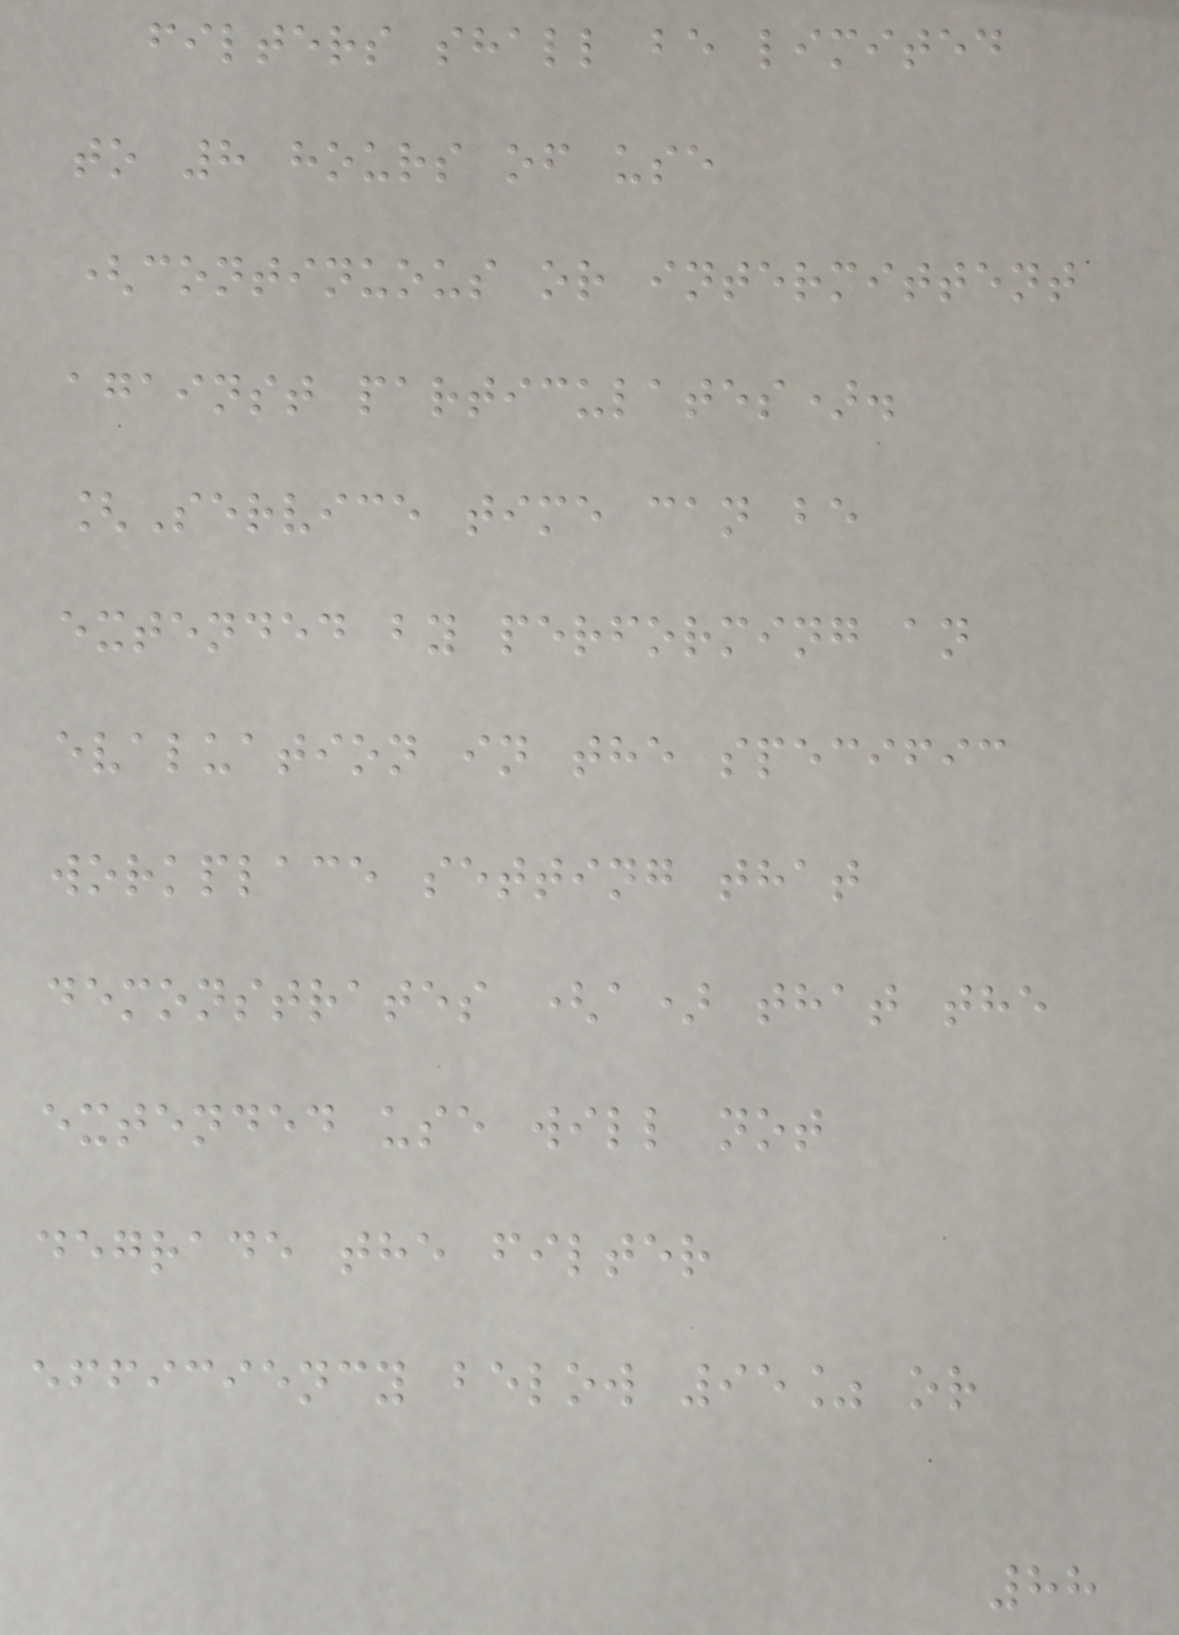filters shall be limited
to 8 hours of use
(continuous or intermittent
against particulates).
[Service time can be
extended by performing an
evaluation in the specific
workplace setting that
demonstrates (a) that the
extended use will not
degrade the filter
efficiency below 95% or
88
